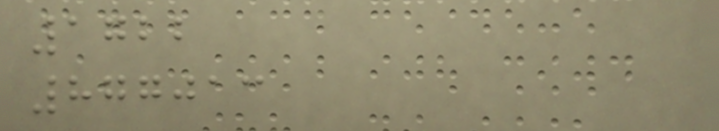1722
877013
